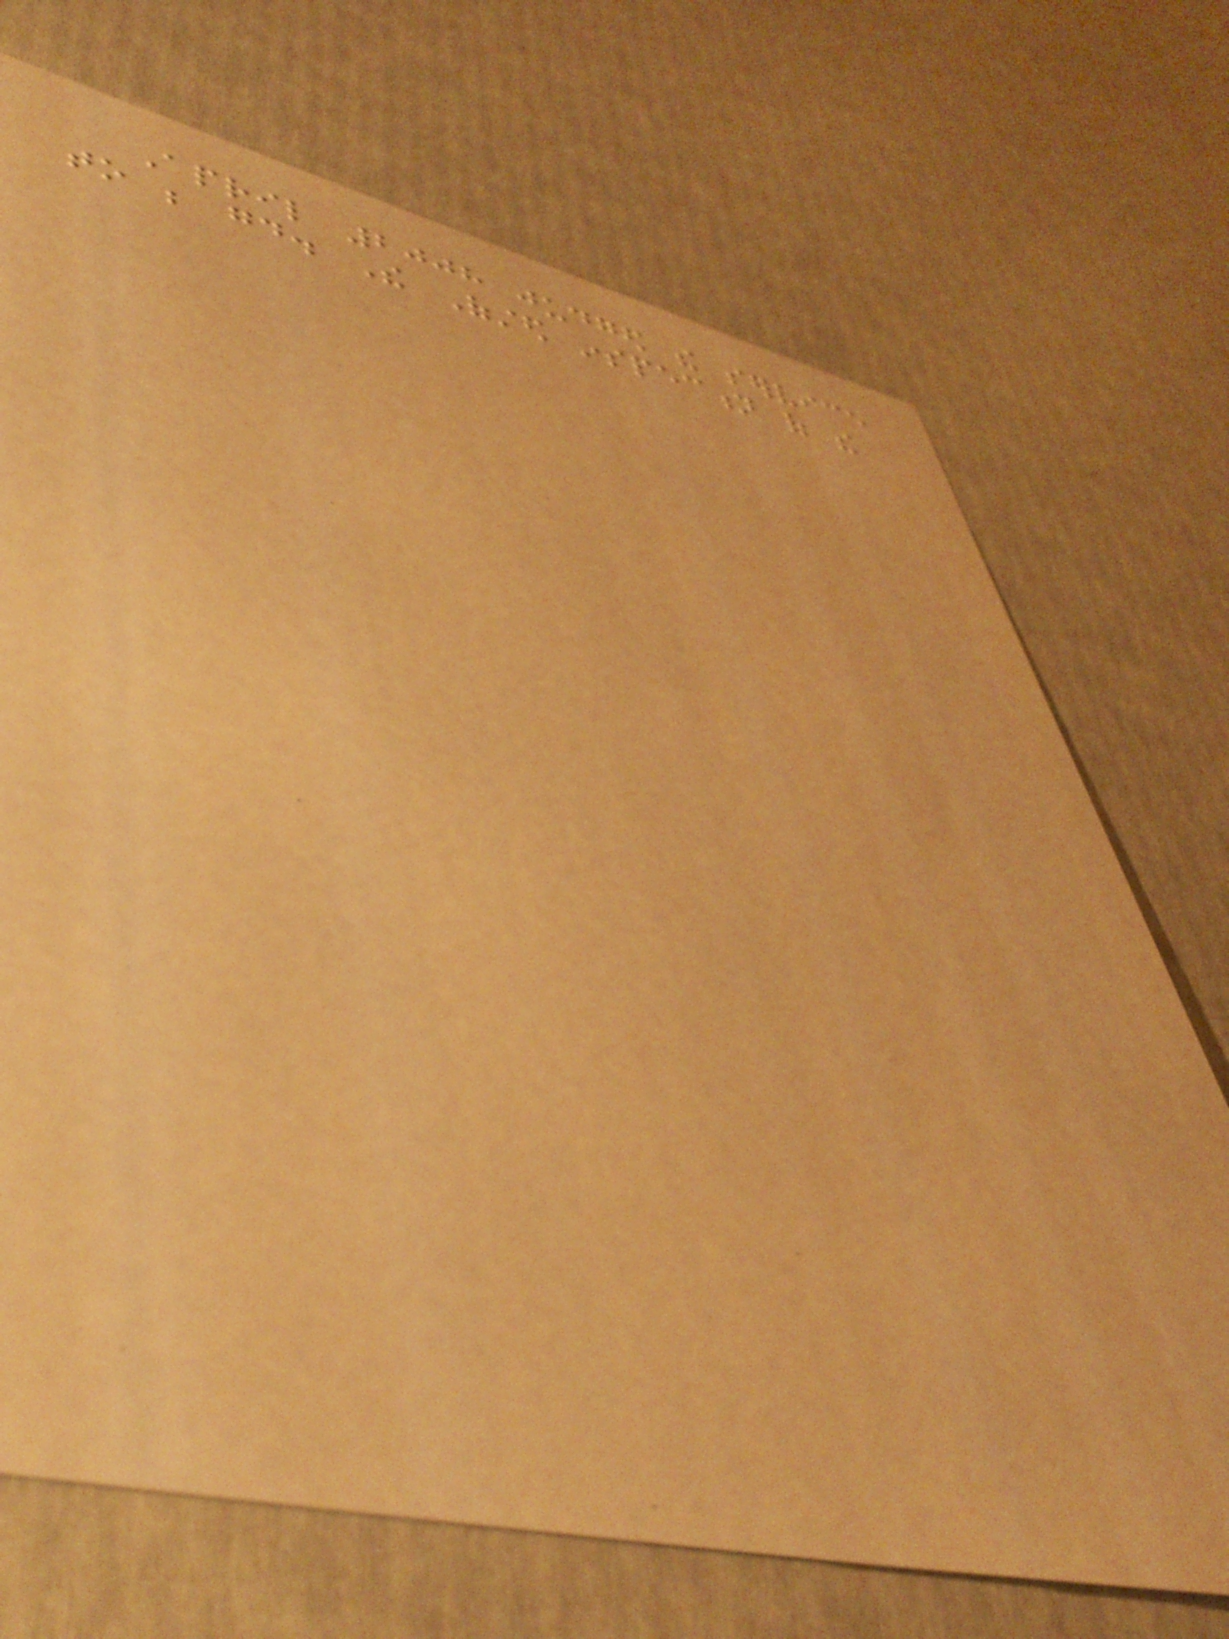April 2008 judged the service
to be good. The Ofsted inspection of the
